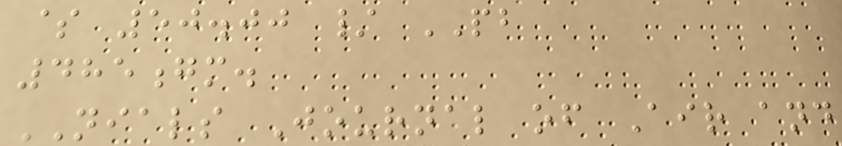$ 50.00 / PB
485gm.
NIALS Journal of Air and
